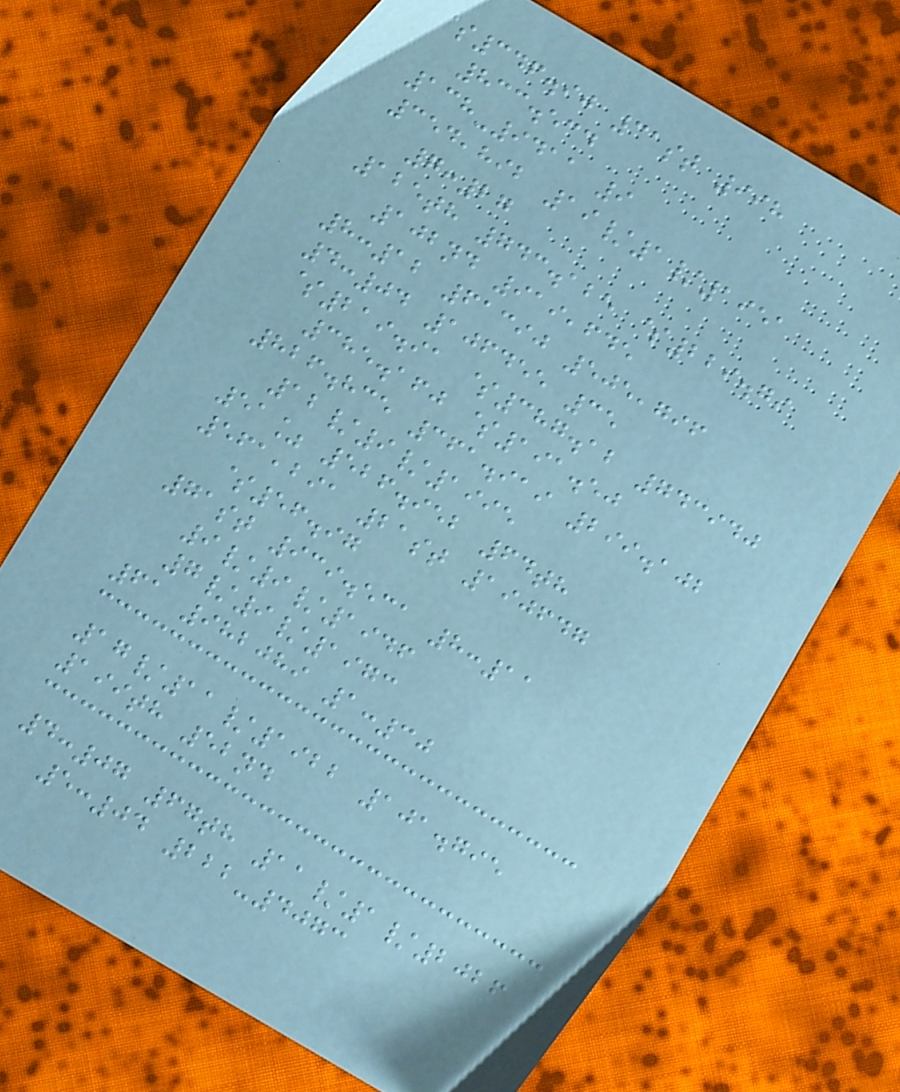$346.90 31st 998
833.534
138-9411 9
354,892 19/1/1951
7:27
125th 743.125 $229.79
102nd 919,645
8:12 61390 505,796
4:04 106455 35
$219.91 $387.12 743940
385.160 $191.50
826.835 361.919 299.102
12/9/1995
51% 526.952 64th
561,291 21st 190647
$56.97
71st 939.531 8:11
9/9/1946
7/9/1973
61 982089 1:30
17/11/1922 101.795
199th 52nd
4:07 67th 11/1/2026
5:04 222-4073
